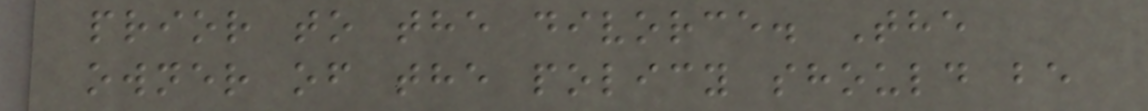prior to the divorce. The
owner of the policy should be
